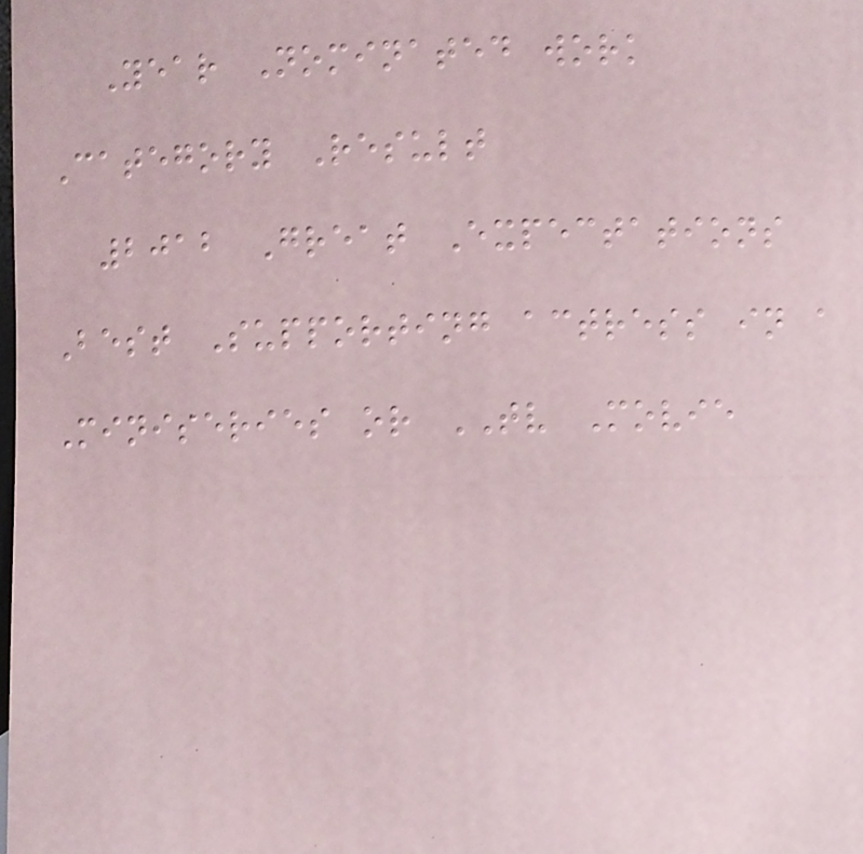Year Nominated work
Category Result
2012 Great Expectations
Best Supporting actress in a
Miniseries or TV Movie
